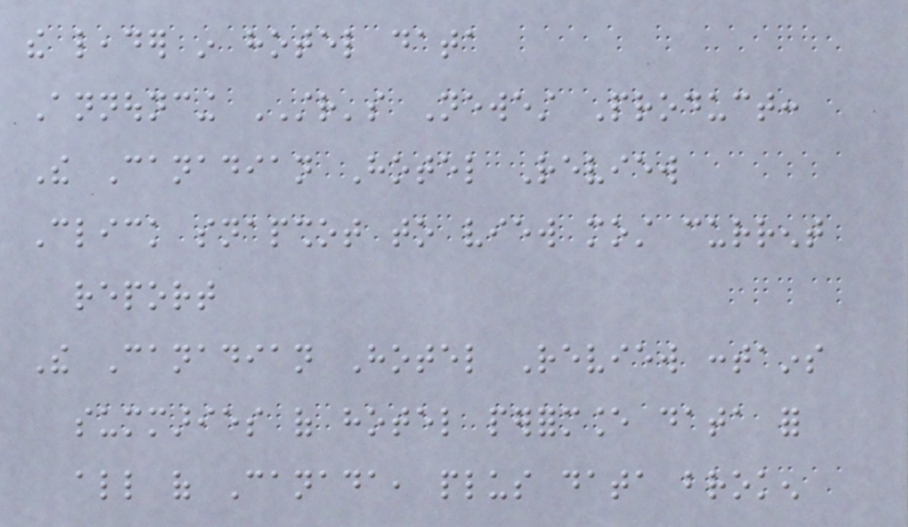the leader in hotel data
Announcing STR's Newest Product:
The Canadian Hotel Review
Click snapshot to view most current
report
The Canadian Hotel Review contains
summaries of hotel performance data for
all of Canada, plus data broken
